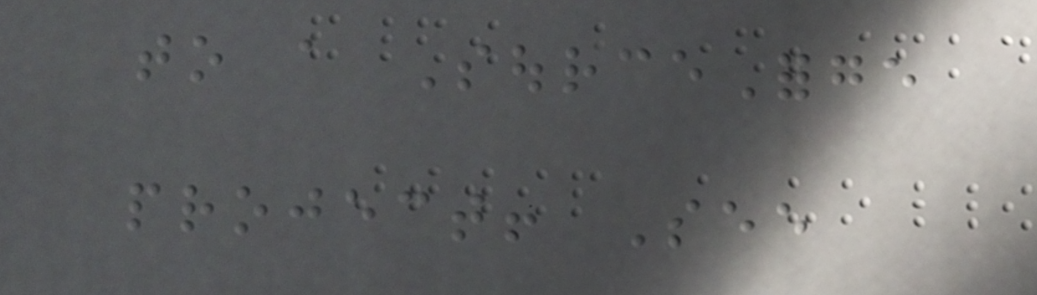to a SourceForge
project! See
